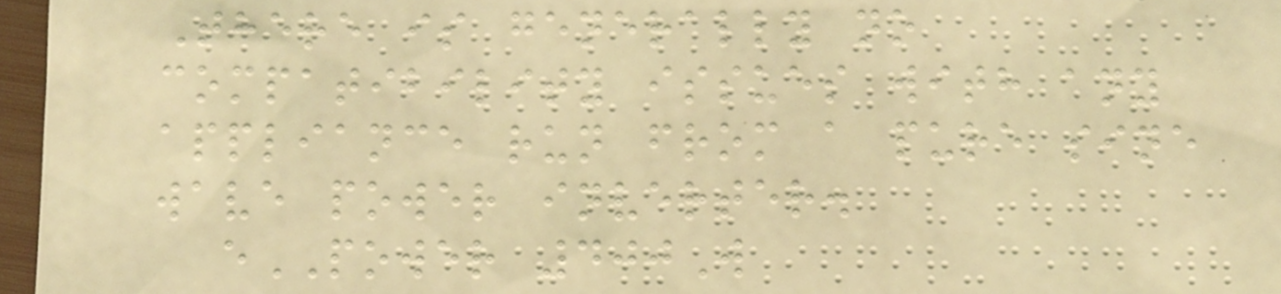There is generally no
compatibility issues with any
appliance run from a pure sine
wave power inverter.
ePOWER 400W
